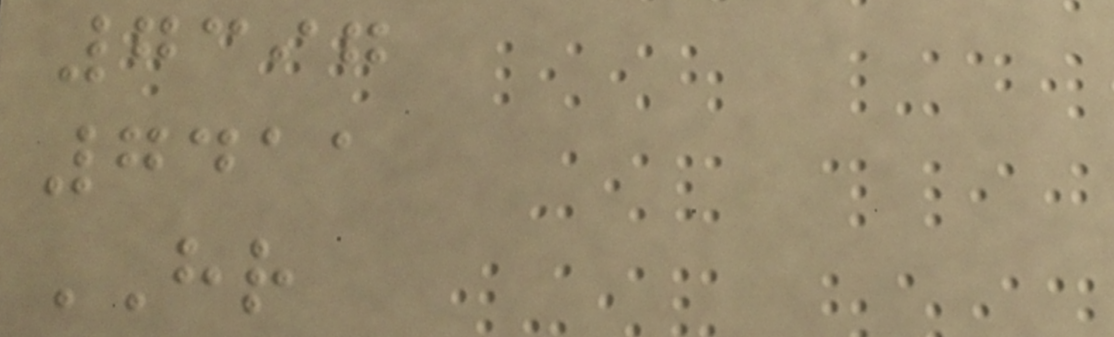7397
7411
HR
